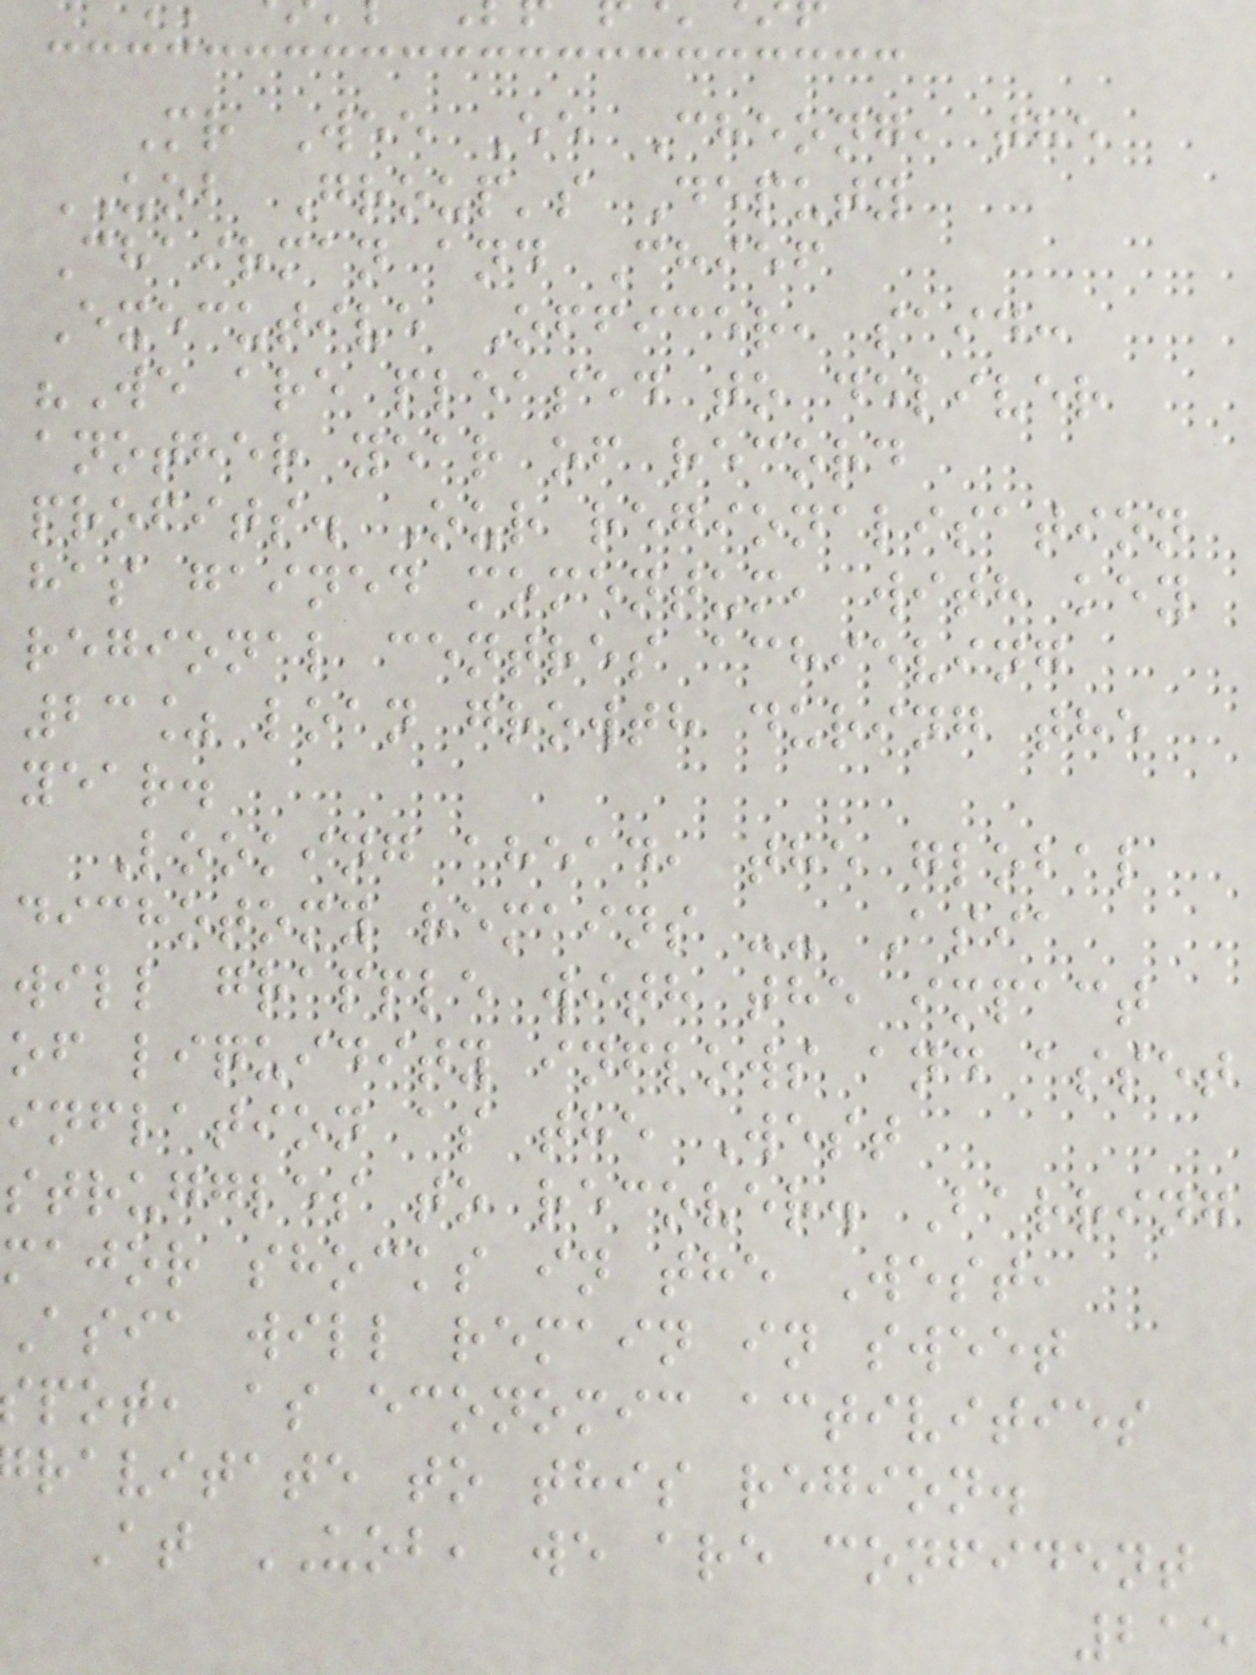Mr Wee Ee Cheong, the
UOB Group's Deputy
Chairman and Chief
Executive Officer, said:
"We are pleased to deliver
another year of record
profits. Our regionalisation
has gained momentum, with key
regional centres achieving
23% loan growth during the
year.
Looking ahead, the global
dichotomy remains -- Asia
will grapple with the impact
of liquidity inflows and asset
inflation as the West
struggles to recover. Barring
major shocks in the West,
Asia will remain in sweet
pot, as economic activities
ravitate to this region.
At UOB, we are confident
215
